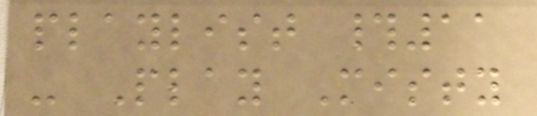playlist #11
- Play Misty
